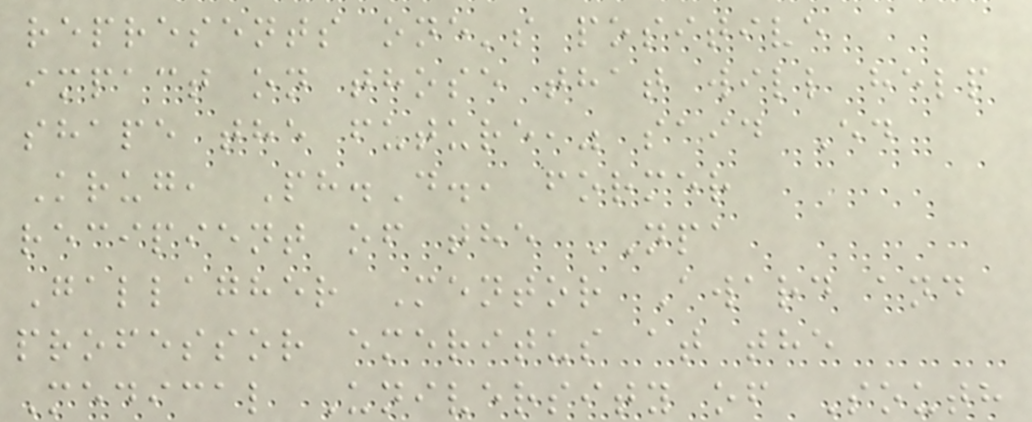represents one's positive
impact on those that will help
shape the future," said Ed
Krug, Ph.D., former
recipient of the NPA
Gallagher Mentor Award and
professor emeritus at the
Medical University of South
